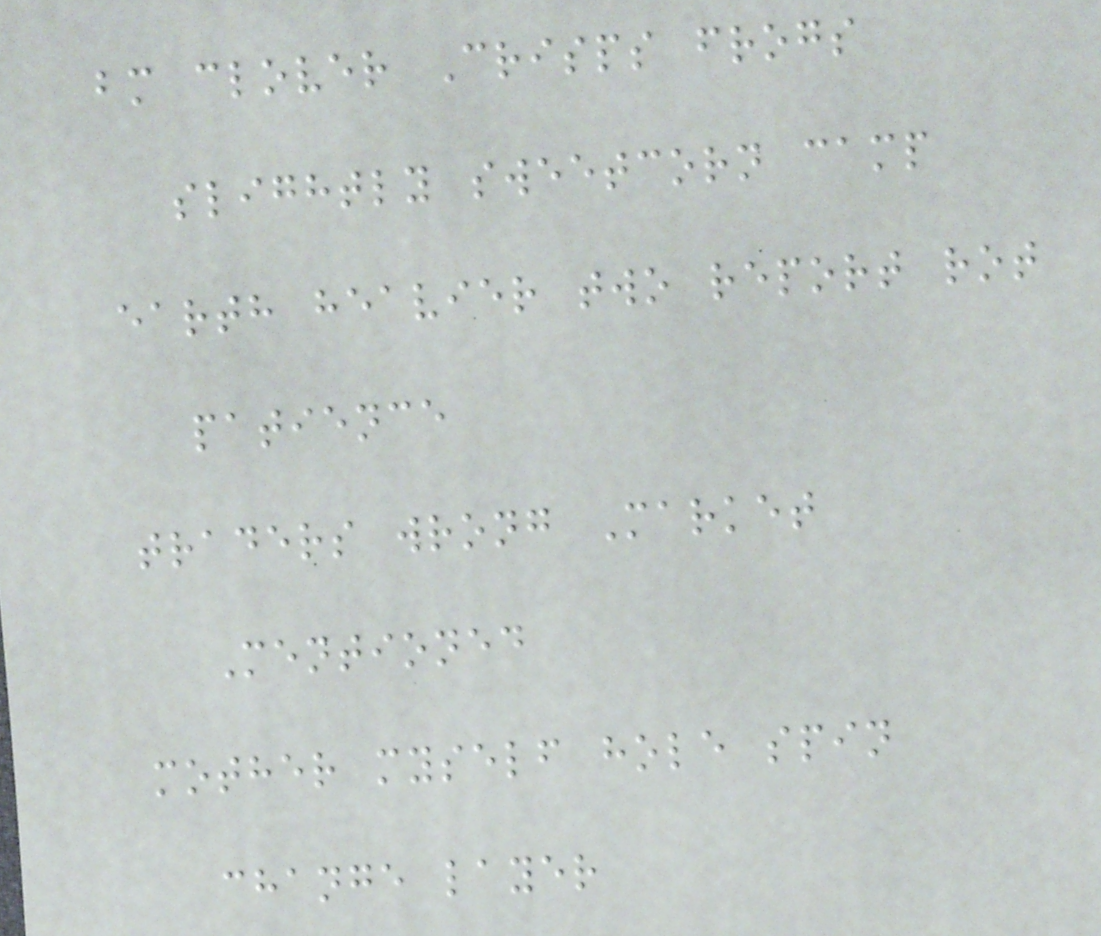bm clover Crisps frogs
slightly sweetcorn camp
earth heavier two report rot
patience
traders wrong Market
Mentioned
mother myself hole spin
change layer
